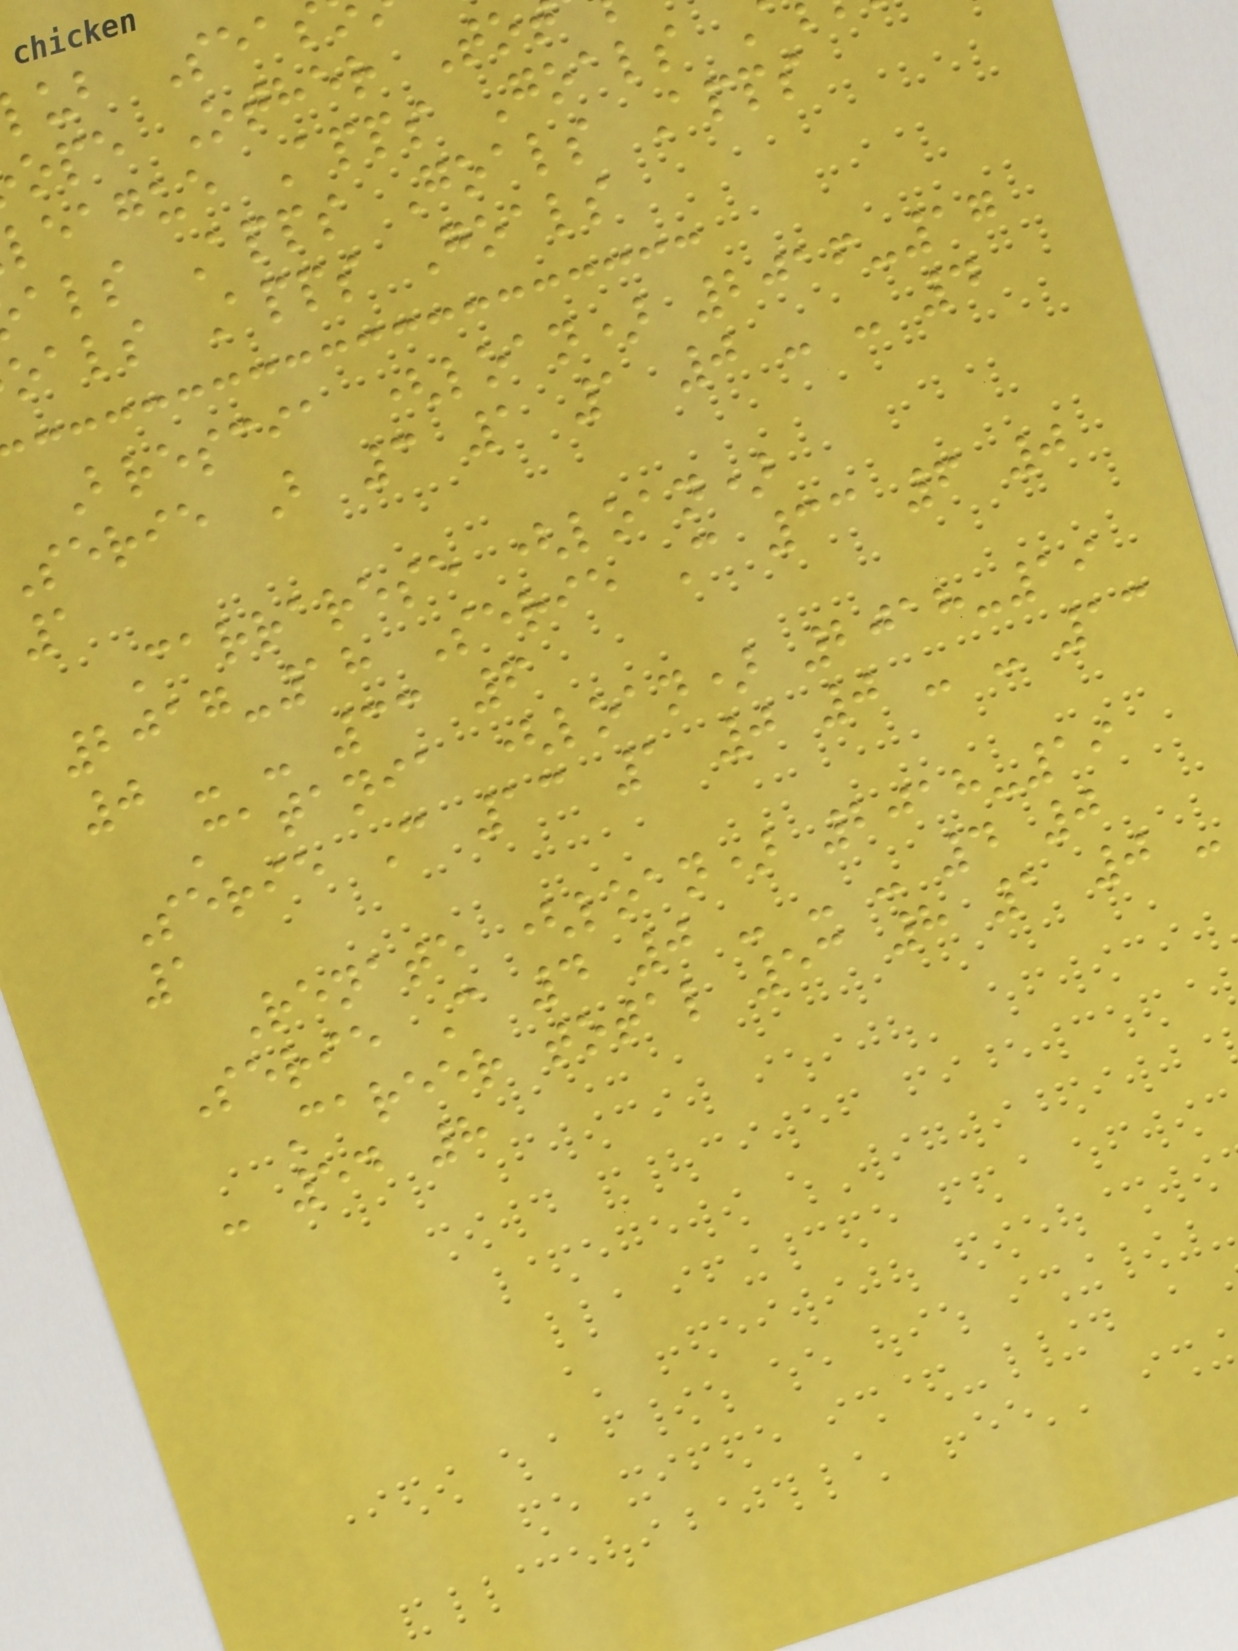ub Sea
ope Other To
league Apps Goals
als Apps Goals Apps
oals Apps Goals
Brescia (loan) 2016-17
serie B 3 1 1 0 - - 4
1
Carrarese (loan)
2017-18 Serie C 33 6 0
0 - - 33 6
Catania (loan) 2018-19
Serie C 13 1 0 0 - - 13
1
Renate (loan) 2018-19
Serie C 4 0 - - - 4 0
Career total 53 8 1 0 -
- 54 8
